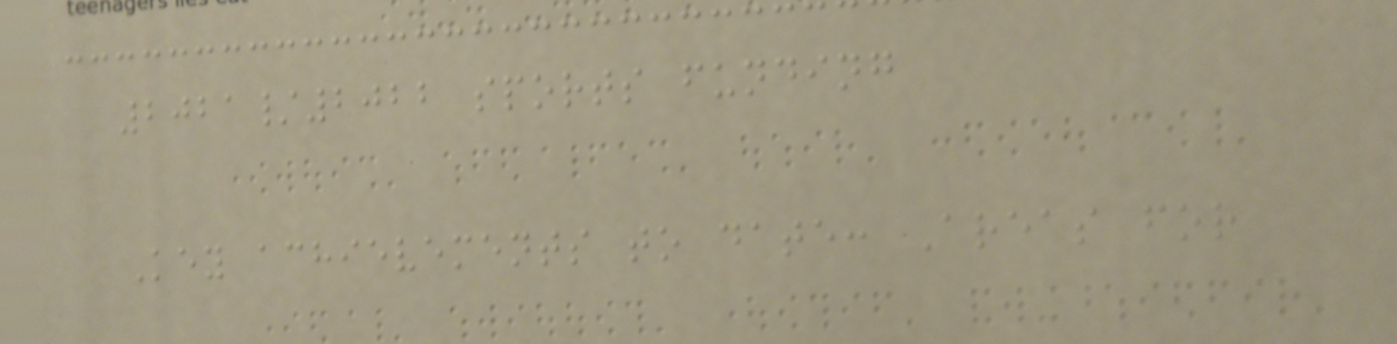2021/2022 sports funding
Key achievements to date: Areas for
